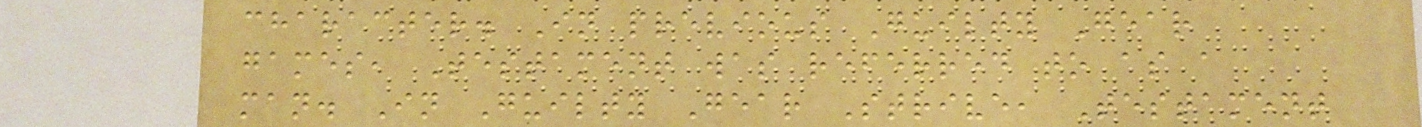character. In previous Guilty Gear
games, Testament was referred to as a
man. In Guilty Gear Strive, Testament
